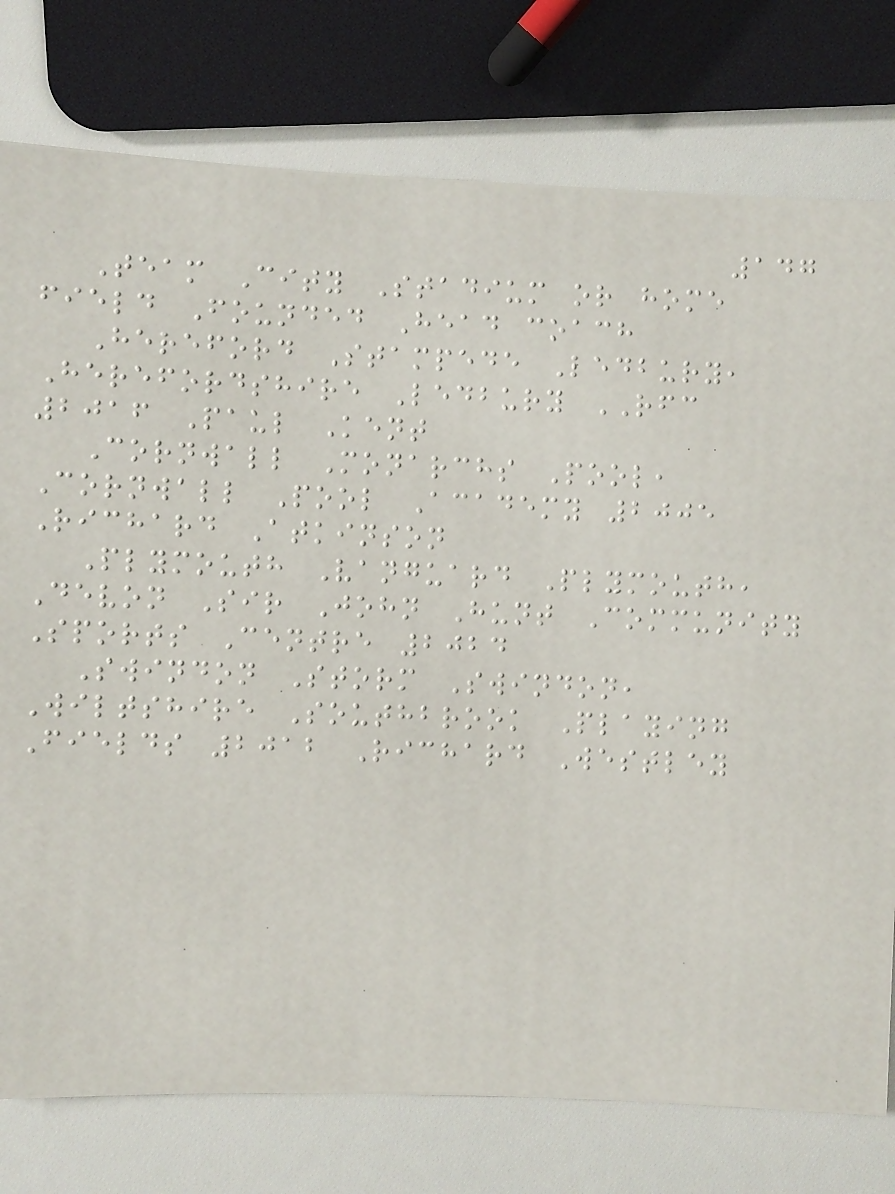147
Team City Stadium or home
field Founded Head coach
Hereford Stampede Ledbury,
Herefordshire Ledbury RFC
2016 Paul Kent
Cornwall Monarchs Pool,
Cornwall Pool Academy 2005
Richard Atkinson
Plymouth Vanguard Plymouth,
Devon Sir John Hunt Community
Sports Centre 2024
Swindon Storm Swindon,
Wiltshire Southbrook Playing
Fields 2012 Richard Westley
